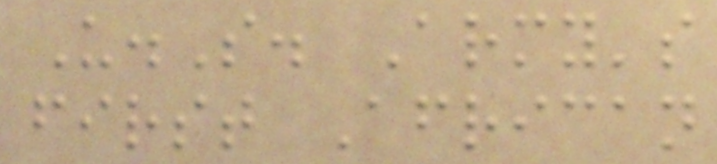U.S. Army's
first African
